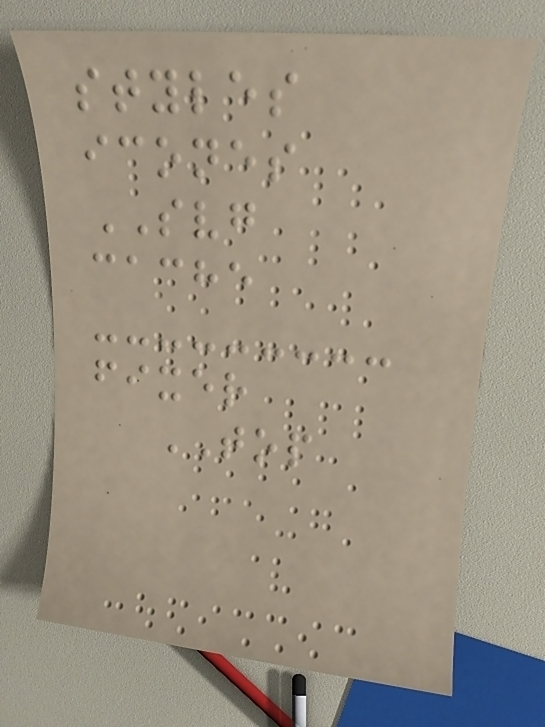styles
icones
SVG
cache
fixer
TOP
